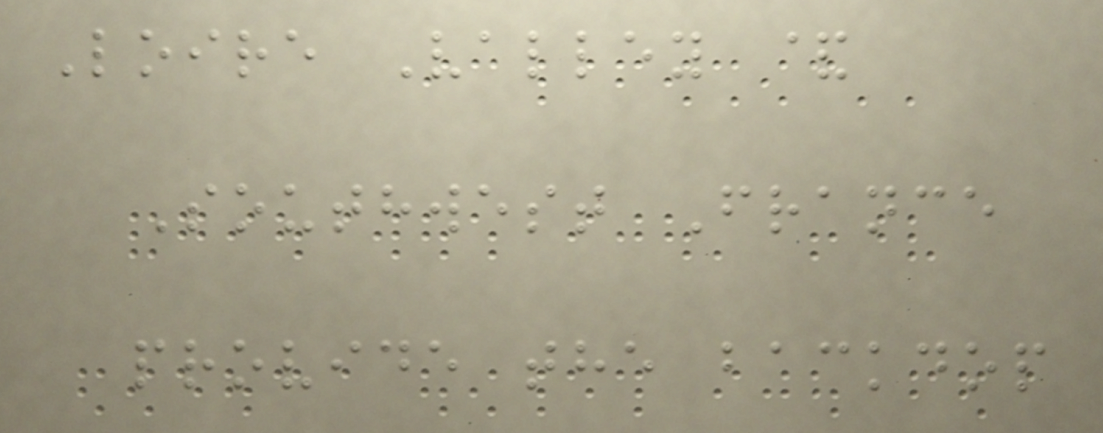Loire Valley &
Southwest France
provide the backdop
